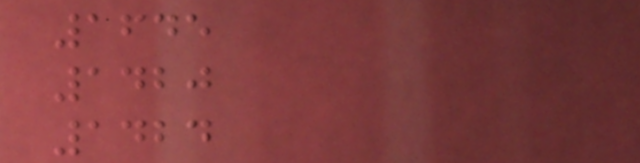1645
1420
1424
